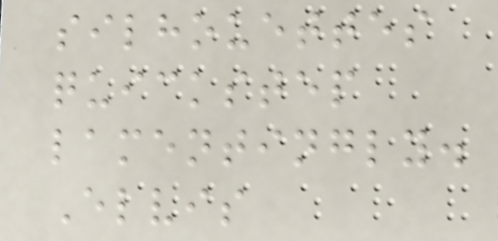silhouettes
quickstep
lamentingly.
Elvis
